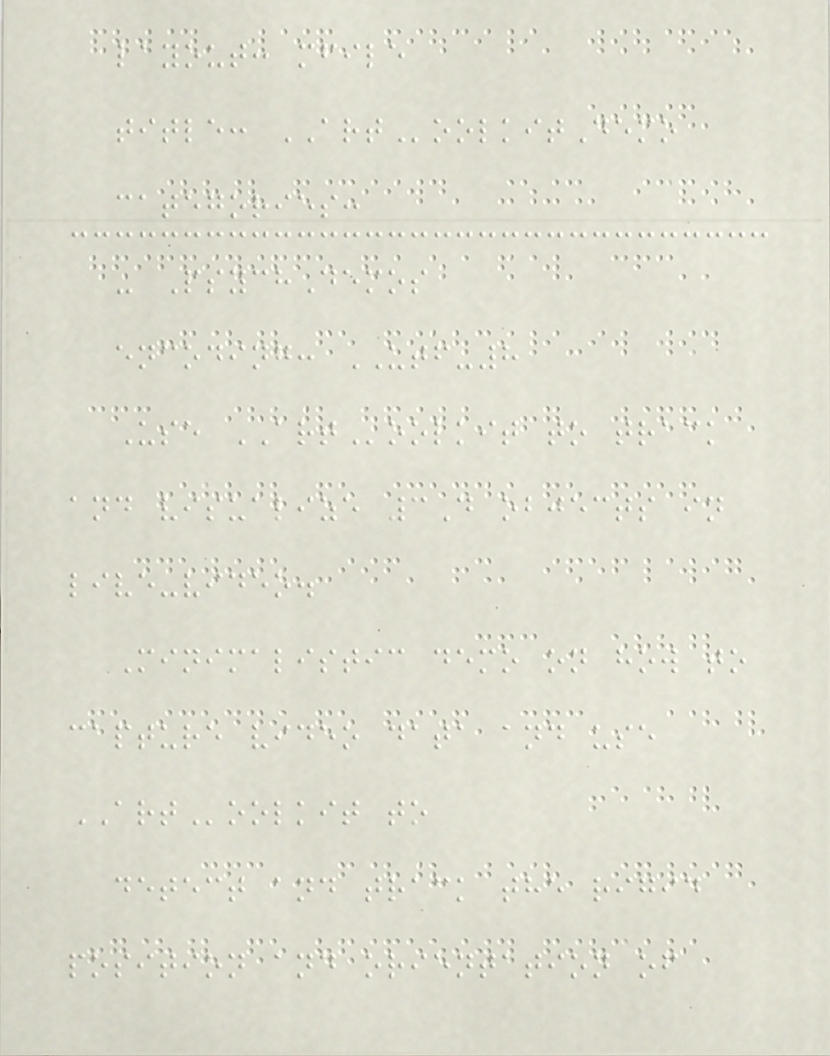layout: mfile
title: ARToolkitDemo
categories:
- PsychDemos
encoding: UTF-8
Use ARToolkit to track
and visualize 3D objects in
live-video.
Minimalistic demo on how to
capture video data and use
ARToolkit to
detect and track the rigid
position and orientation of
